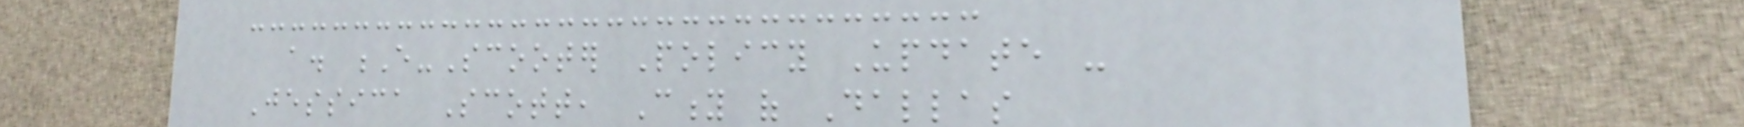a. E-Scooter Policy Update -
Jessica Scott, City of Dallas
